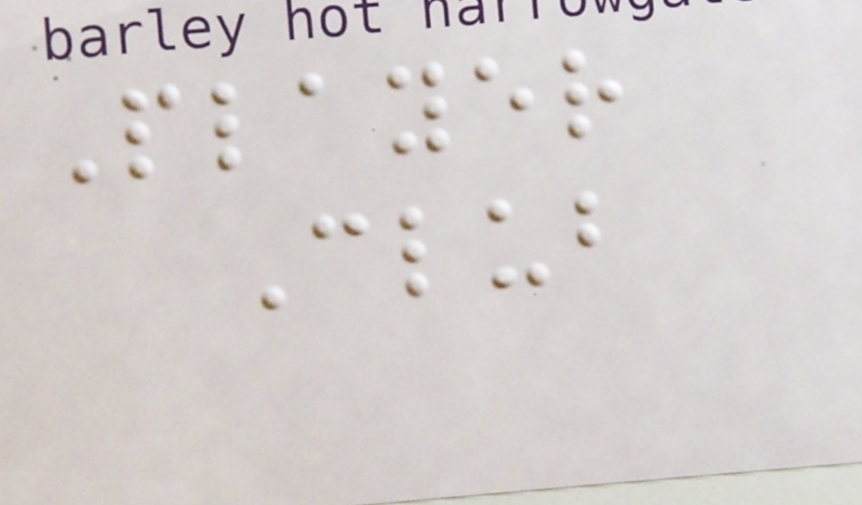Player
Club
